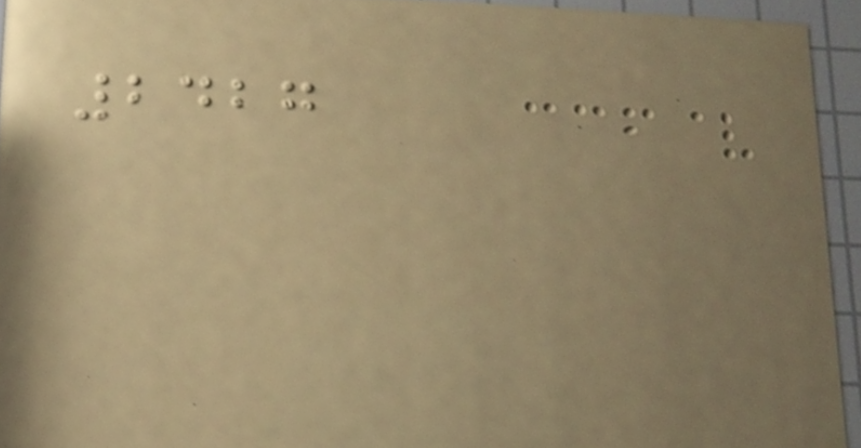2427
